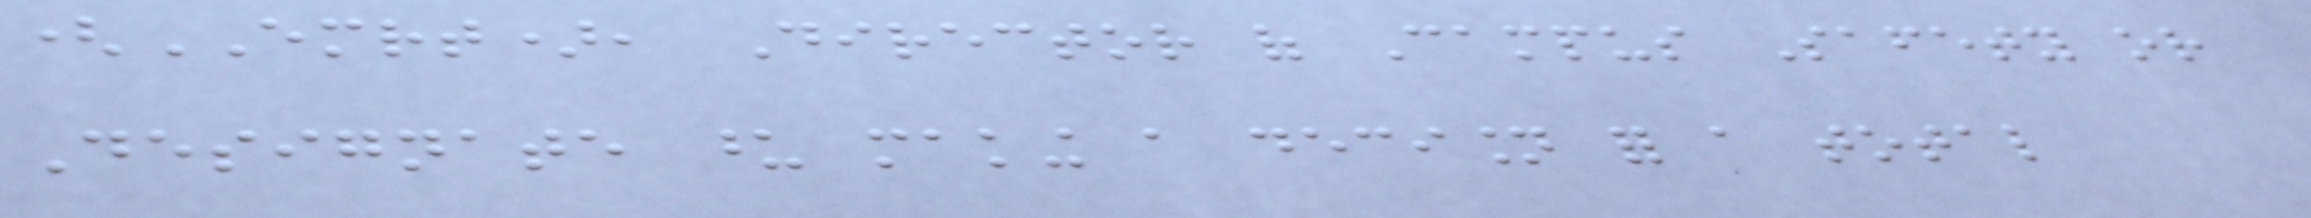(EMRT), Director of Campus Safety or
Designate upon making a decision for a total
